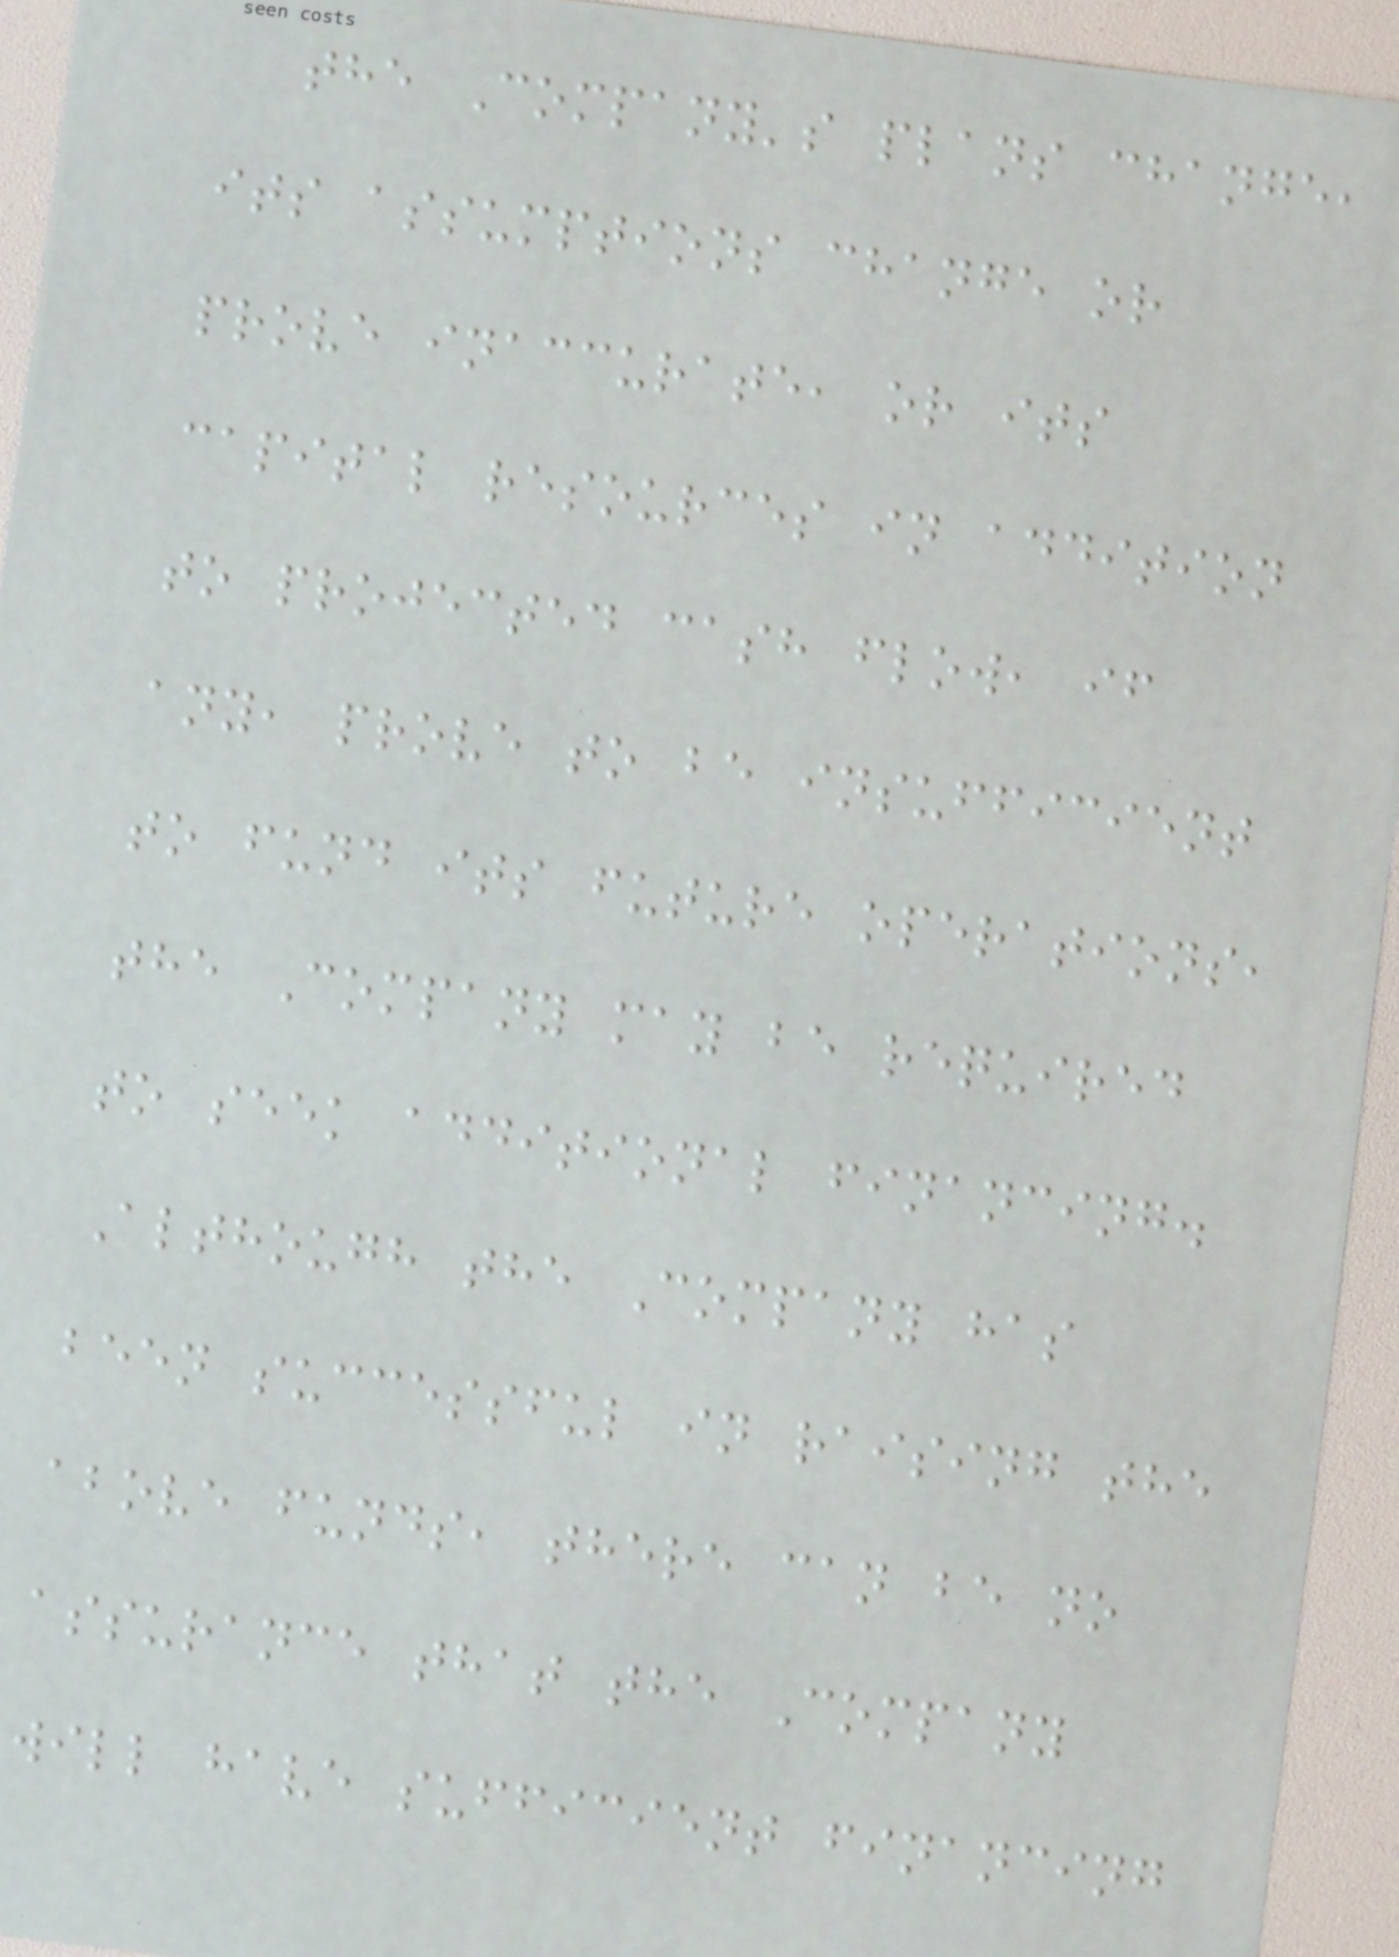the Company's plans change,
its assumptions change or
prove inaccurate, or its
capital resources in addition
to projected cash flow, if
any, prove to be insufficient
to fund its future operations,
the Company may be required
to seek additional financing.
Although the Company has
been successful in raising the
above funds, there can be no
assurance that the Company
will have sufficient financing
